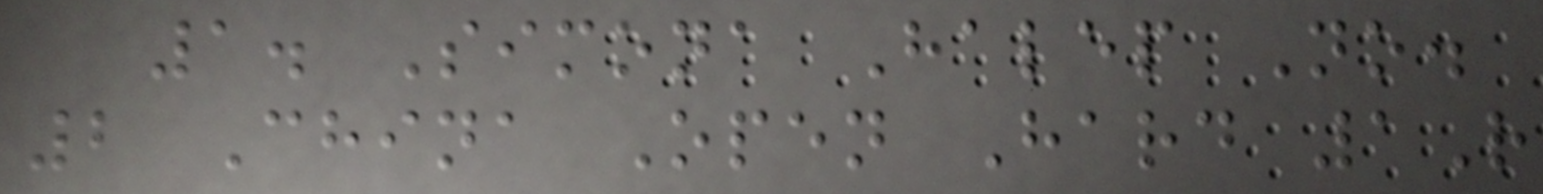1. Simona Halep No.
2 China Open Hard 1R
